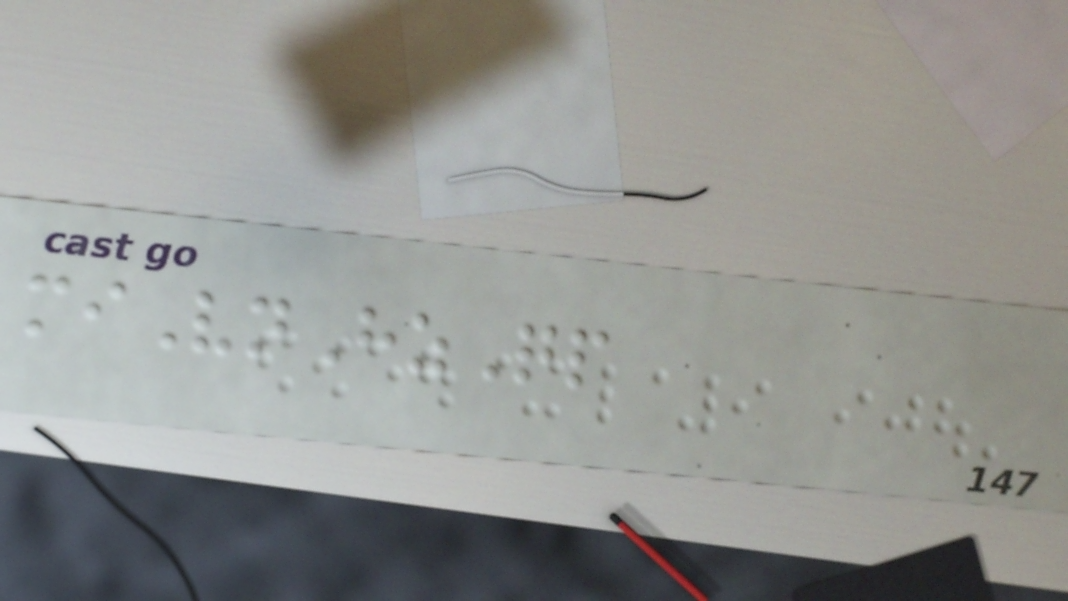miVnHzQp
